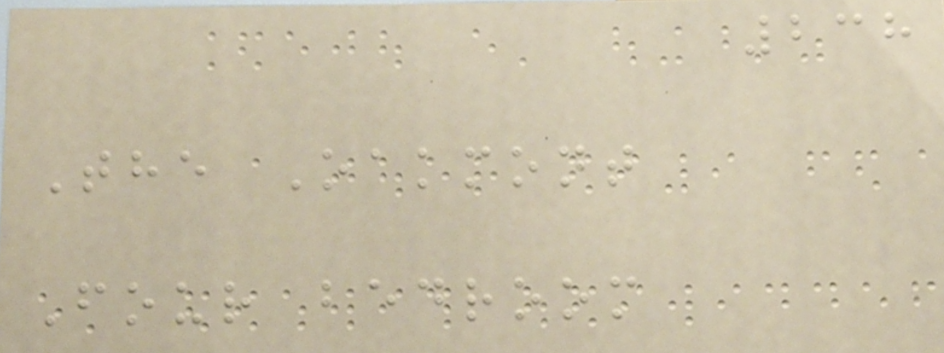238
The Oakmont
Four bedroom
